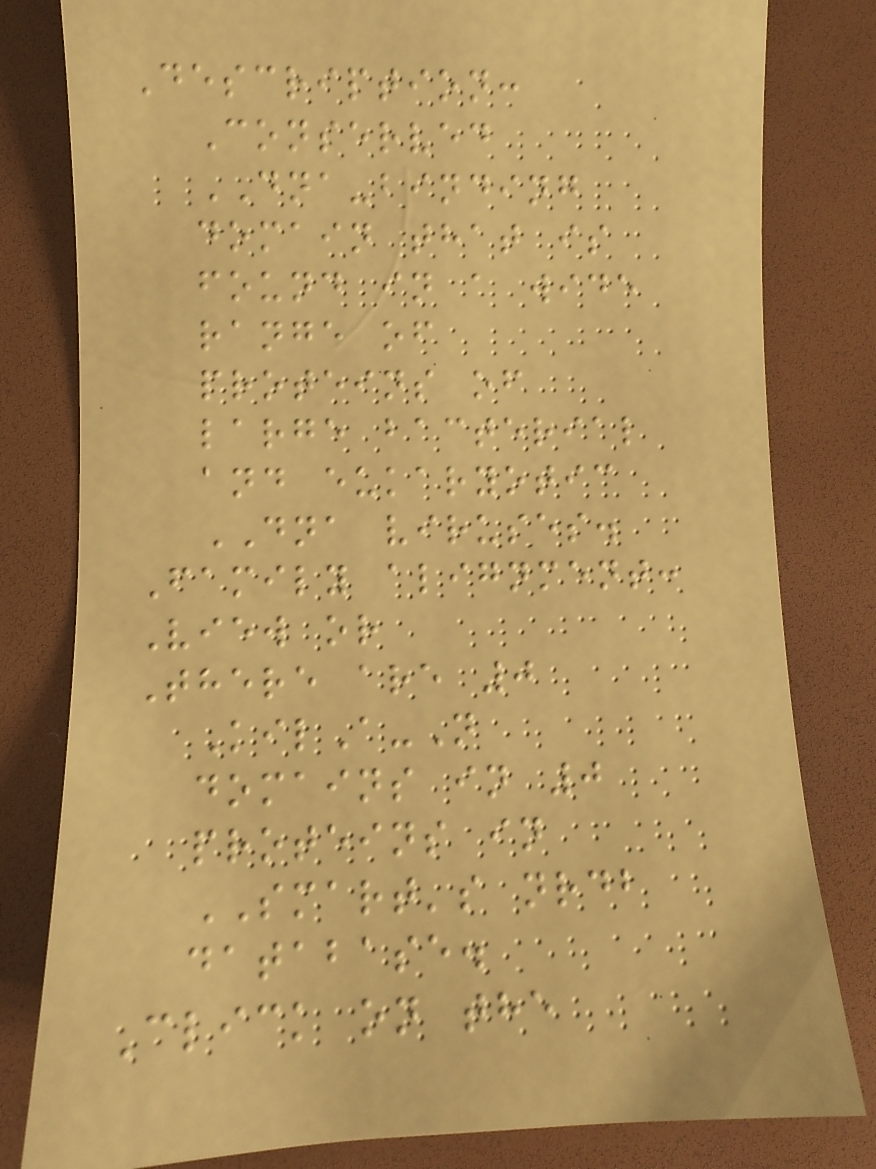Description:
Conserved
DNA-binding
domain that is
found in a wide
range of
proteins of
large bacterial
and eukaryotic
DNA viruses.
Family alignment:
View or
There are 0
KilA-N
domains in 0
proteins in
SMART's nrdb
database.
Click on the
